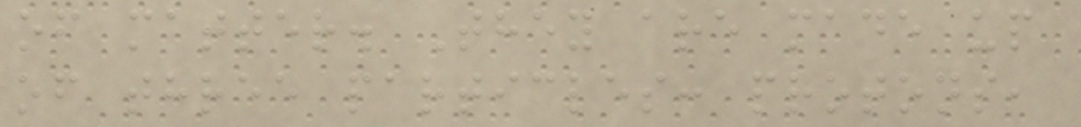of matter. They are made up
of three particles: protons,
